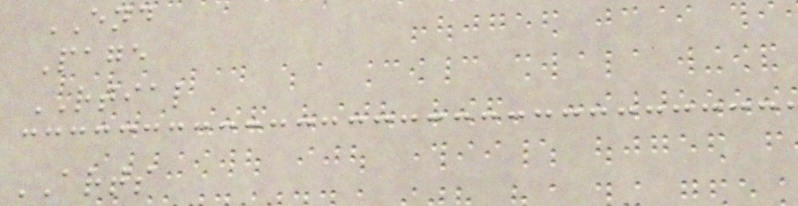END
Page
RTIAL
ARTS
